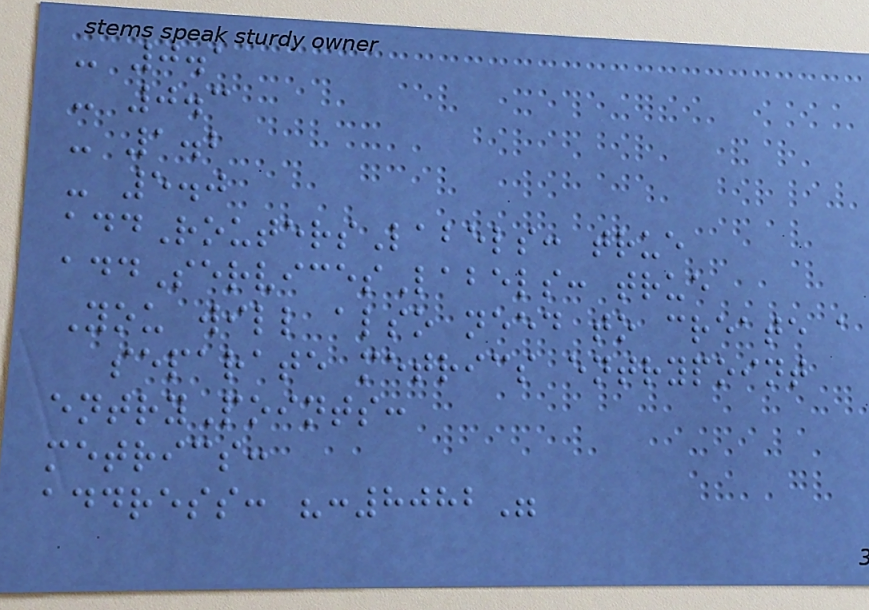- 0.1
- 0.3
- 1.2
- 5.0
addRoutersLabels: true
addServicesLabels: true
You will also need to create a
separate metrics entrypoint
entryPoints:
metrics:
address: ":8082"
